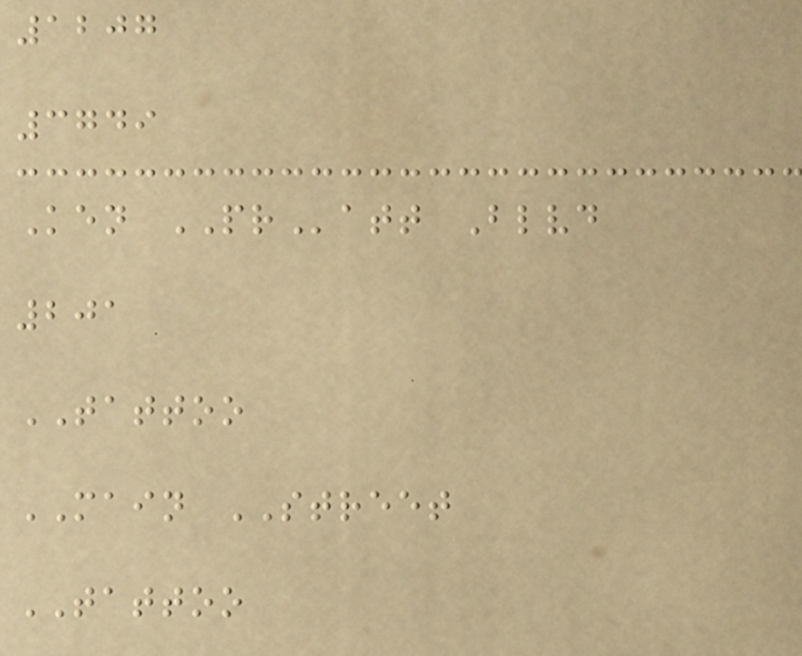1207
3749
Ken PRatt Blvd
201
TATTOO
MAIN STREET
TATTOO
